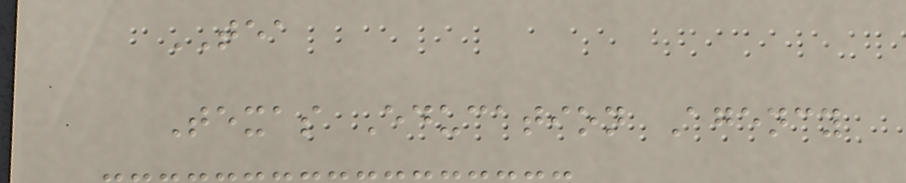TEA
Texas Education Agency
